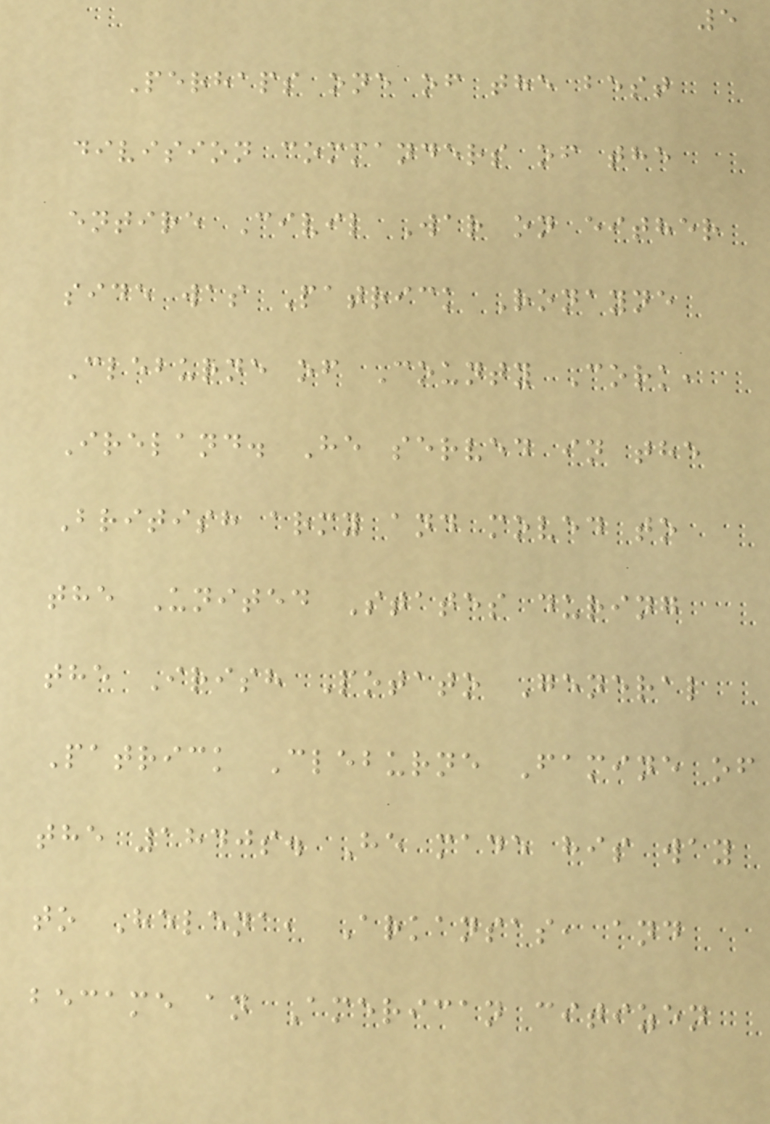5
Perhaps one of the best
division commanders of the
entire Civil War on either
side was Patrick Ronayne
Cleburne of County Cork,
Ireland. He served in the
British army and moved to
the United States during
the Irish Potato General
Patrick Cleburne Famine of
the 1840s. He made his way
to Helena, Arkansas, and
became an American citizen
